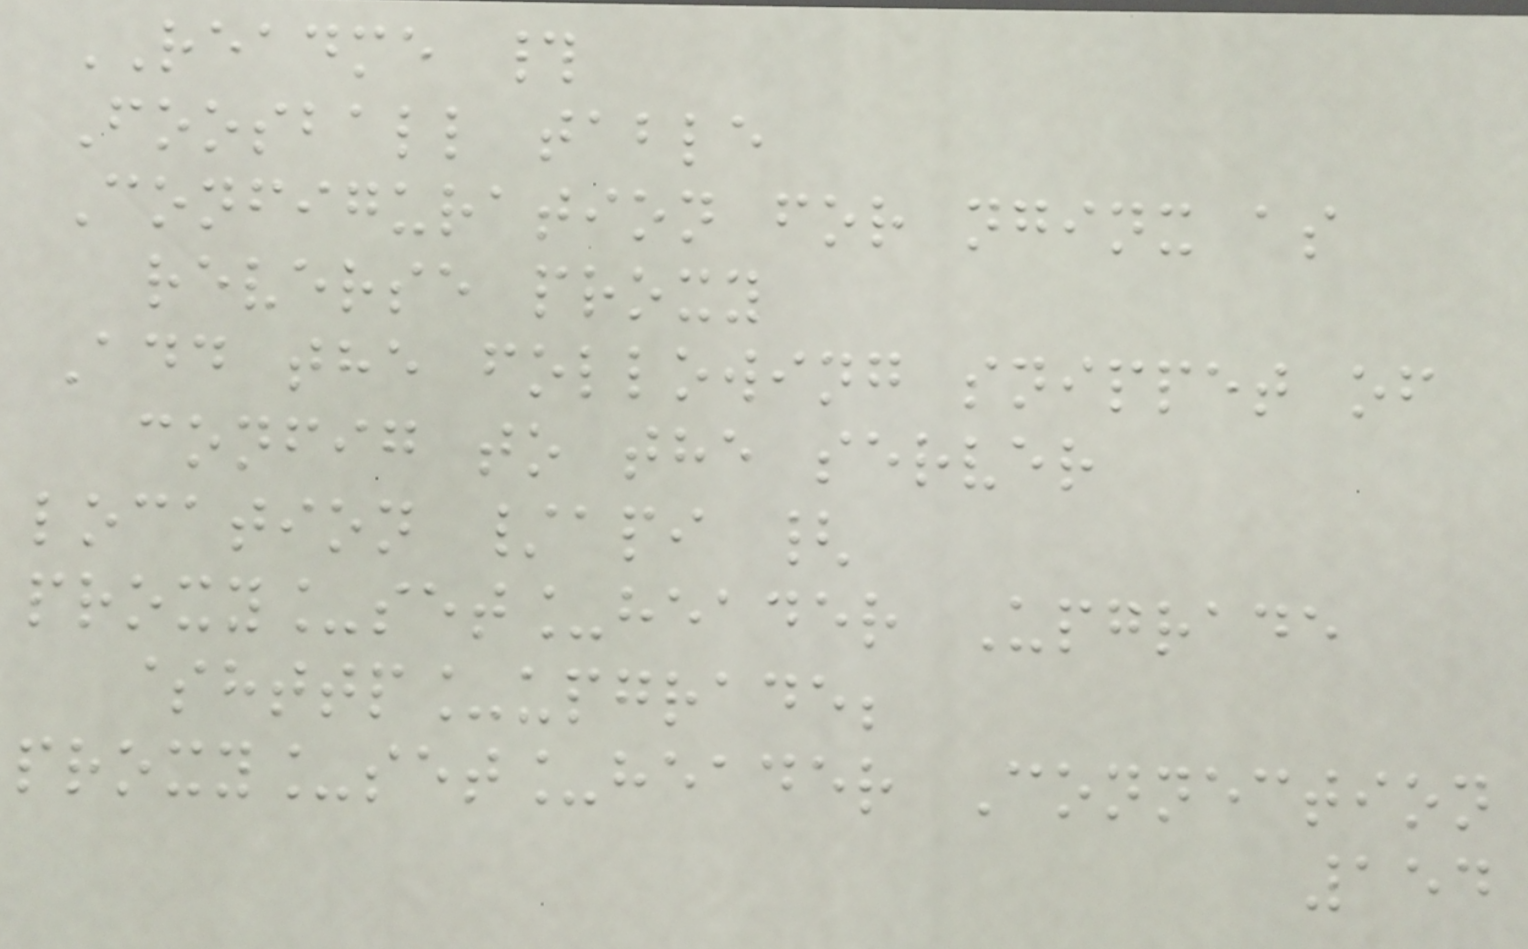README #
Foosball table
Configuration for nginx as
reverse proxy
Add the following snippet of
config to the server
location /api {
proxy_set_header Upgrade
$http_upgrade;
proxy_set_header Connection
154
